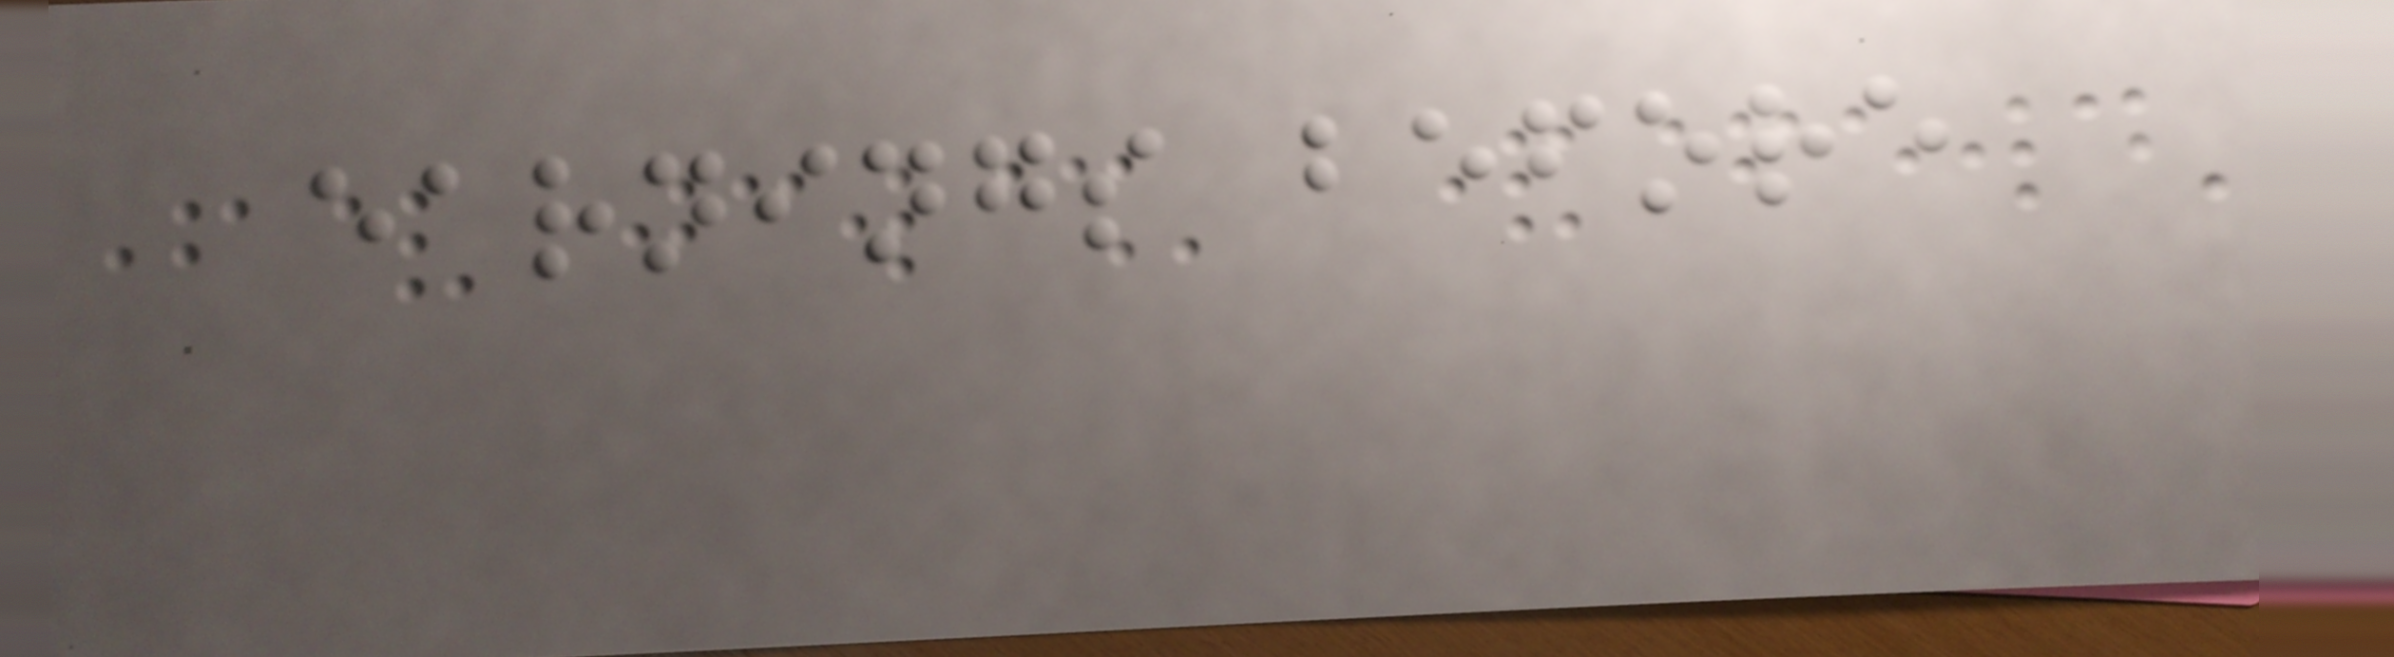earnings before
